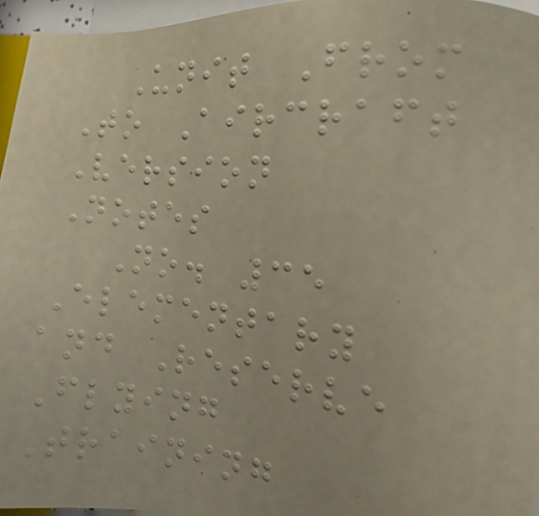Unit From
To Aircraft
Version
Notes
No. 35
Elementary
and Reserve
Flying
Training
